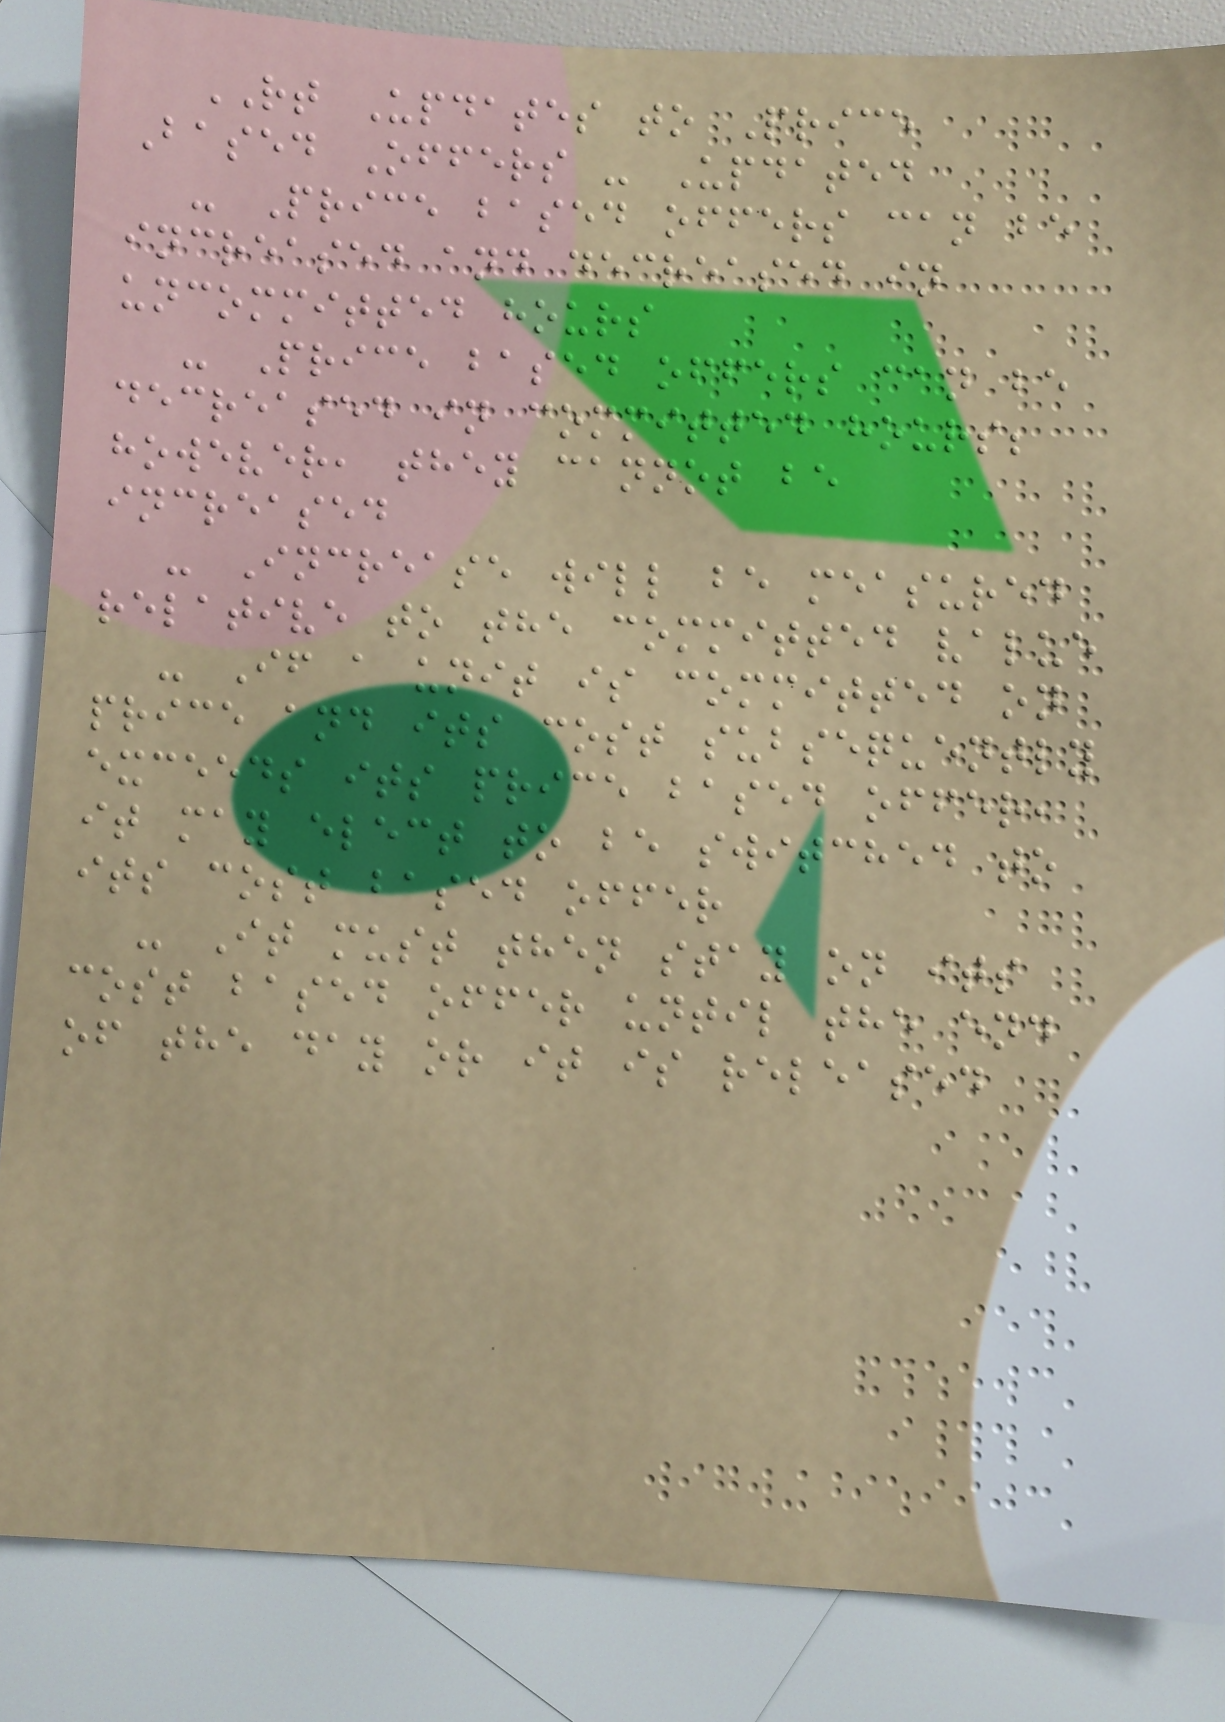RT Updates to Price
Based Offers - Updated
- Price based offers can be
increased and decreased in
uncommitted hours
- Price based offers can be
decreased in committed hours;
however, they cannot be
increased
- Increase will be measured
relative to the committed value
- If a unit is committed on
price and its cost subsequently
exceeds its price based offer,
it may elect to be switched to
its cost based offer
- It must then stay on its
cost based offer until the end
of the day or it is released
